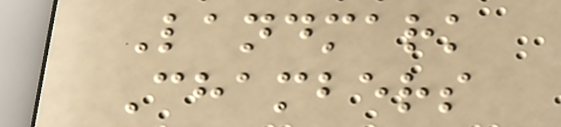Landmark
Chambers
